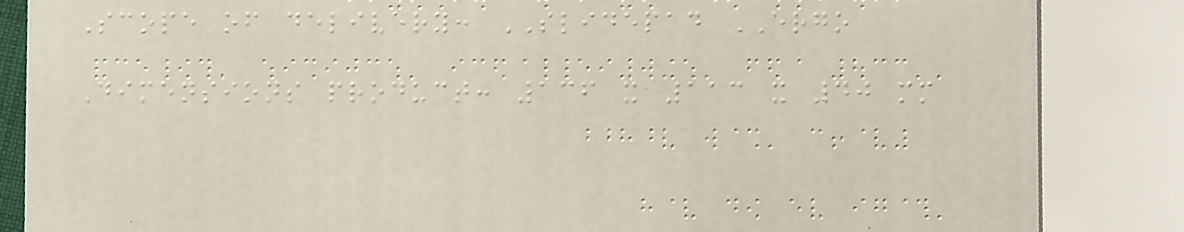Scope of delivery: SLIDEPAD ERGO
Dimensions product: 136 x 113 x 40 mm
